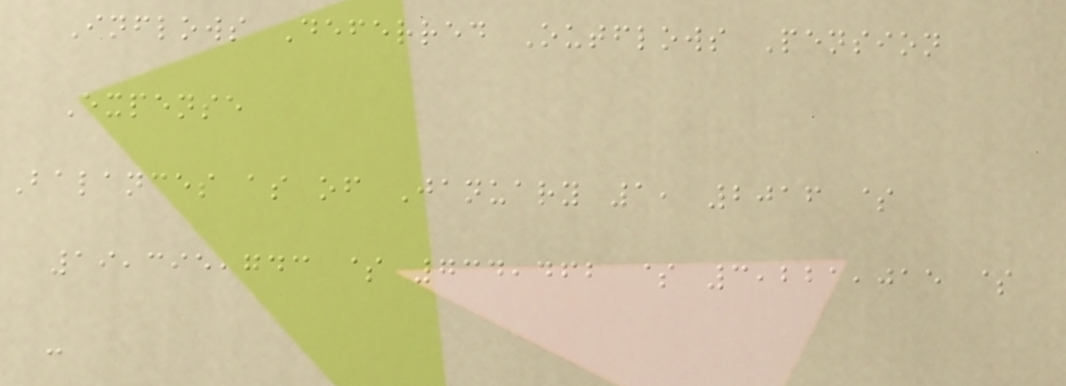Inflows Deferred Outflows Pension
Expense
Balances as of January 1, 2016 $
19,395,743 $ 734,462 $ 3,221,015 $
-
